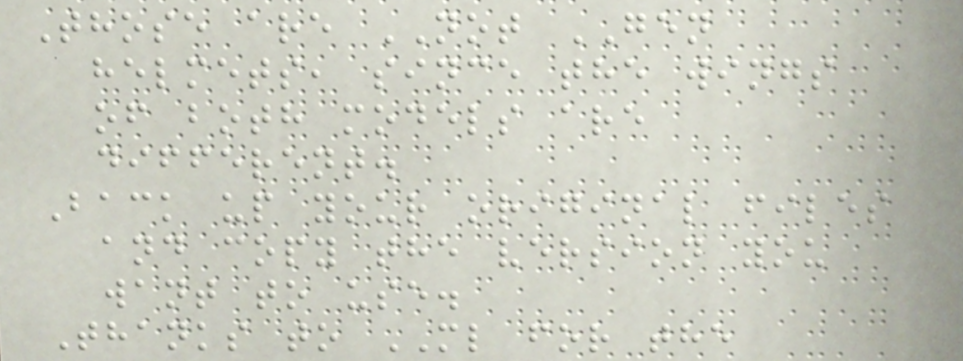Those are NOT GEN
helmets, since the wings
of both models are
different.
Back up your original files
and copy the version you
want to use.
Thanks to ML for the
